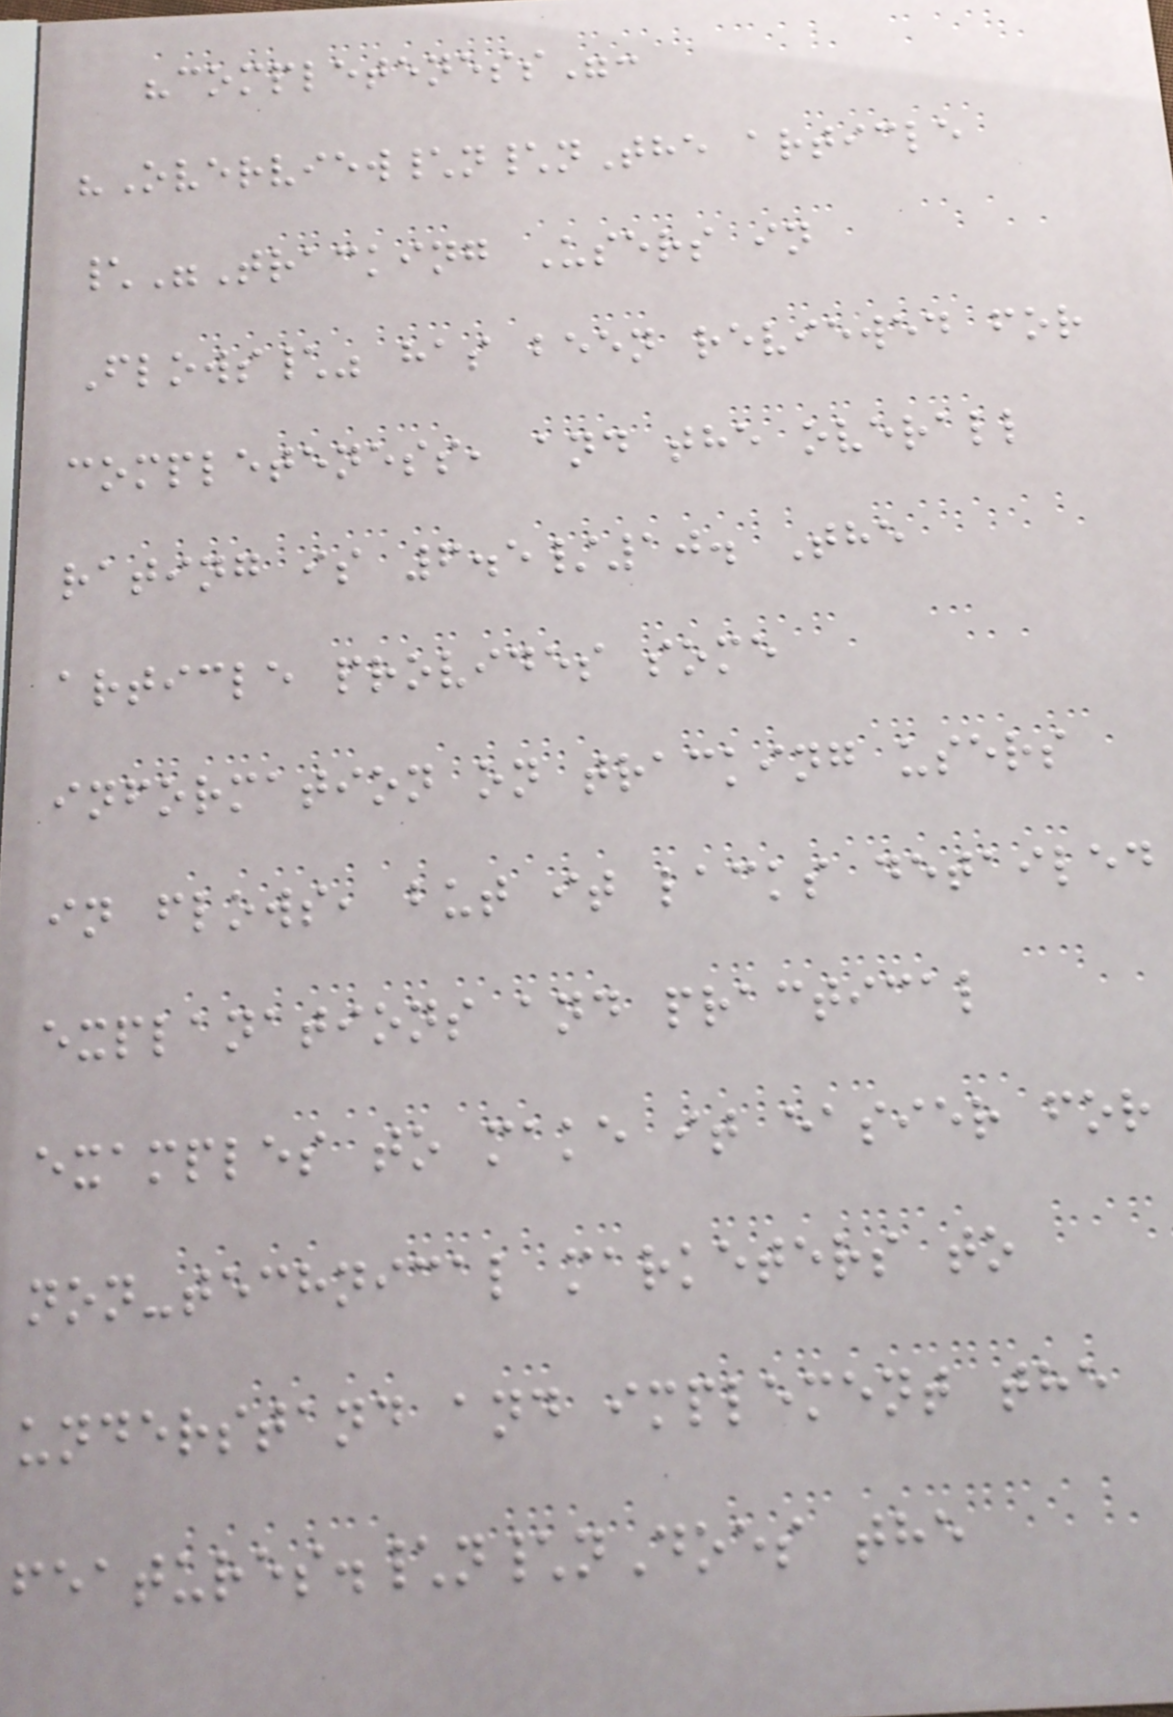"completeness":
"Overview\n\nThe article
\"Tracking Users in
Flows\" has been reviewed for
completeness, and the overall
rating is 6.5/10. The
article provides some
information on tracking users
in flows, but it lacks detailed
explanations and practical
examples to make it easier for
non-technical marketers to
understand and implement the
features.\n\nDoes the
